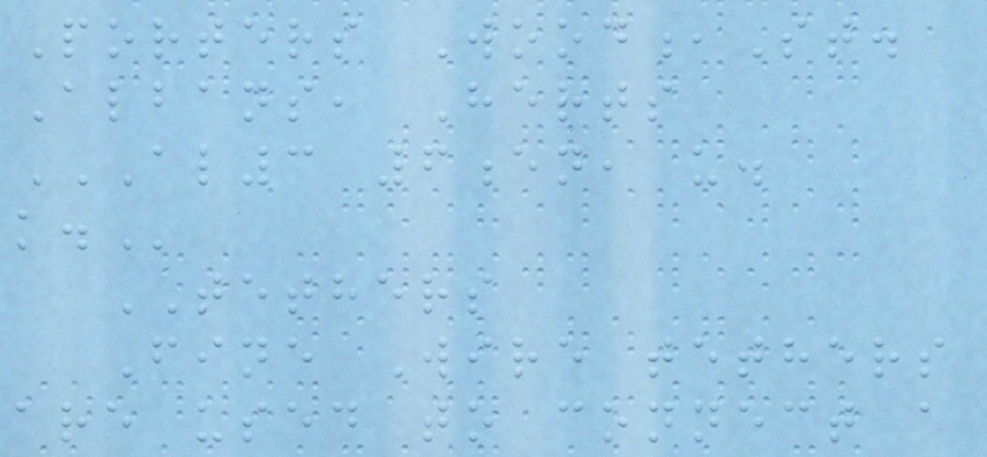Porters Wood,St.
Albans, Herts
AL3 6EN, U.
K.
TETHERS
Fine Wire tethers
are used to connect a
